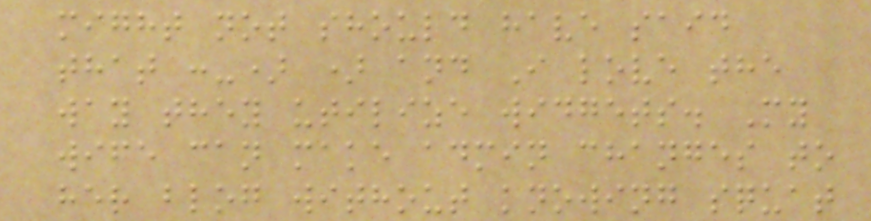might not should have said
that :-) ) and I love the
way they utilize widgets. My
wife can make admin changes to
her blog without knowing squat
